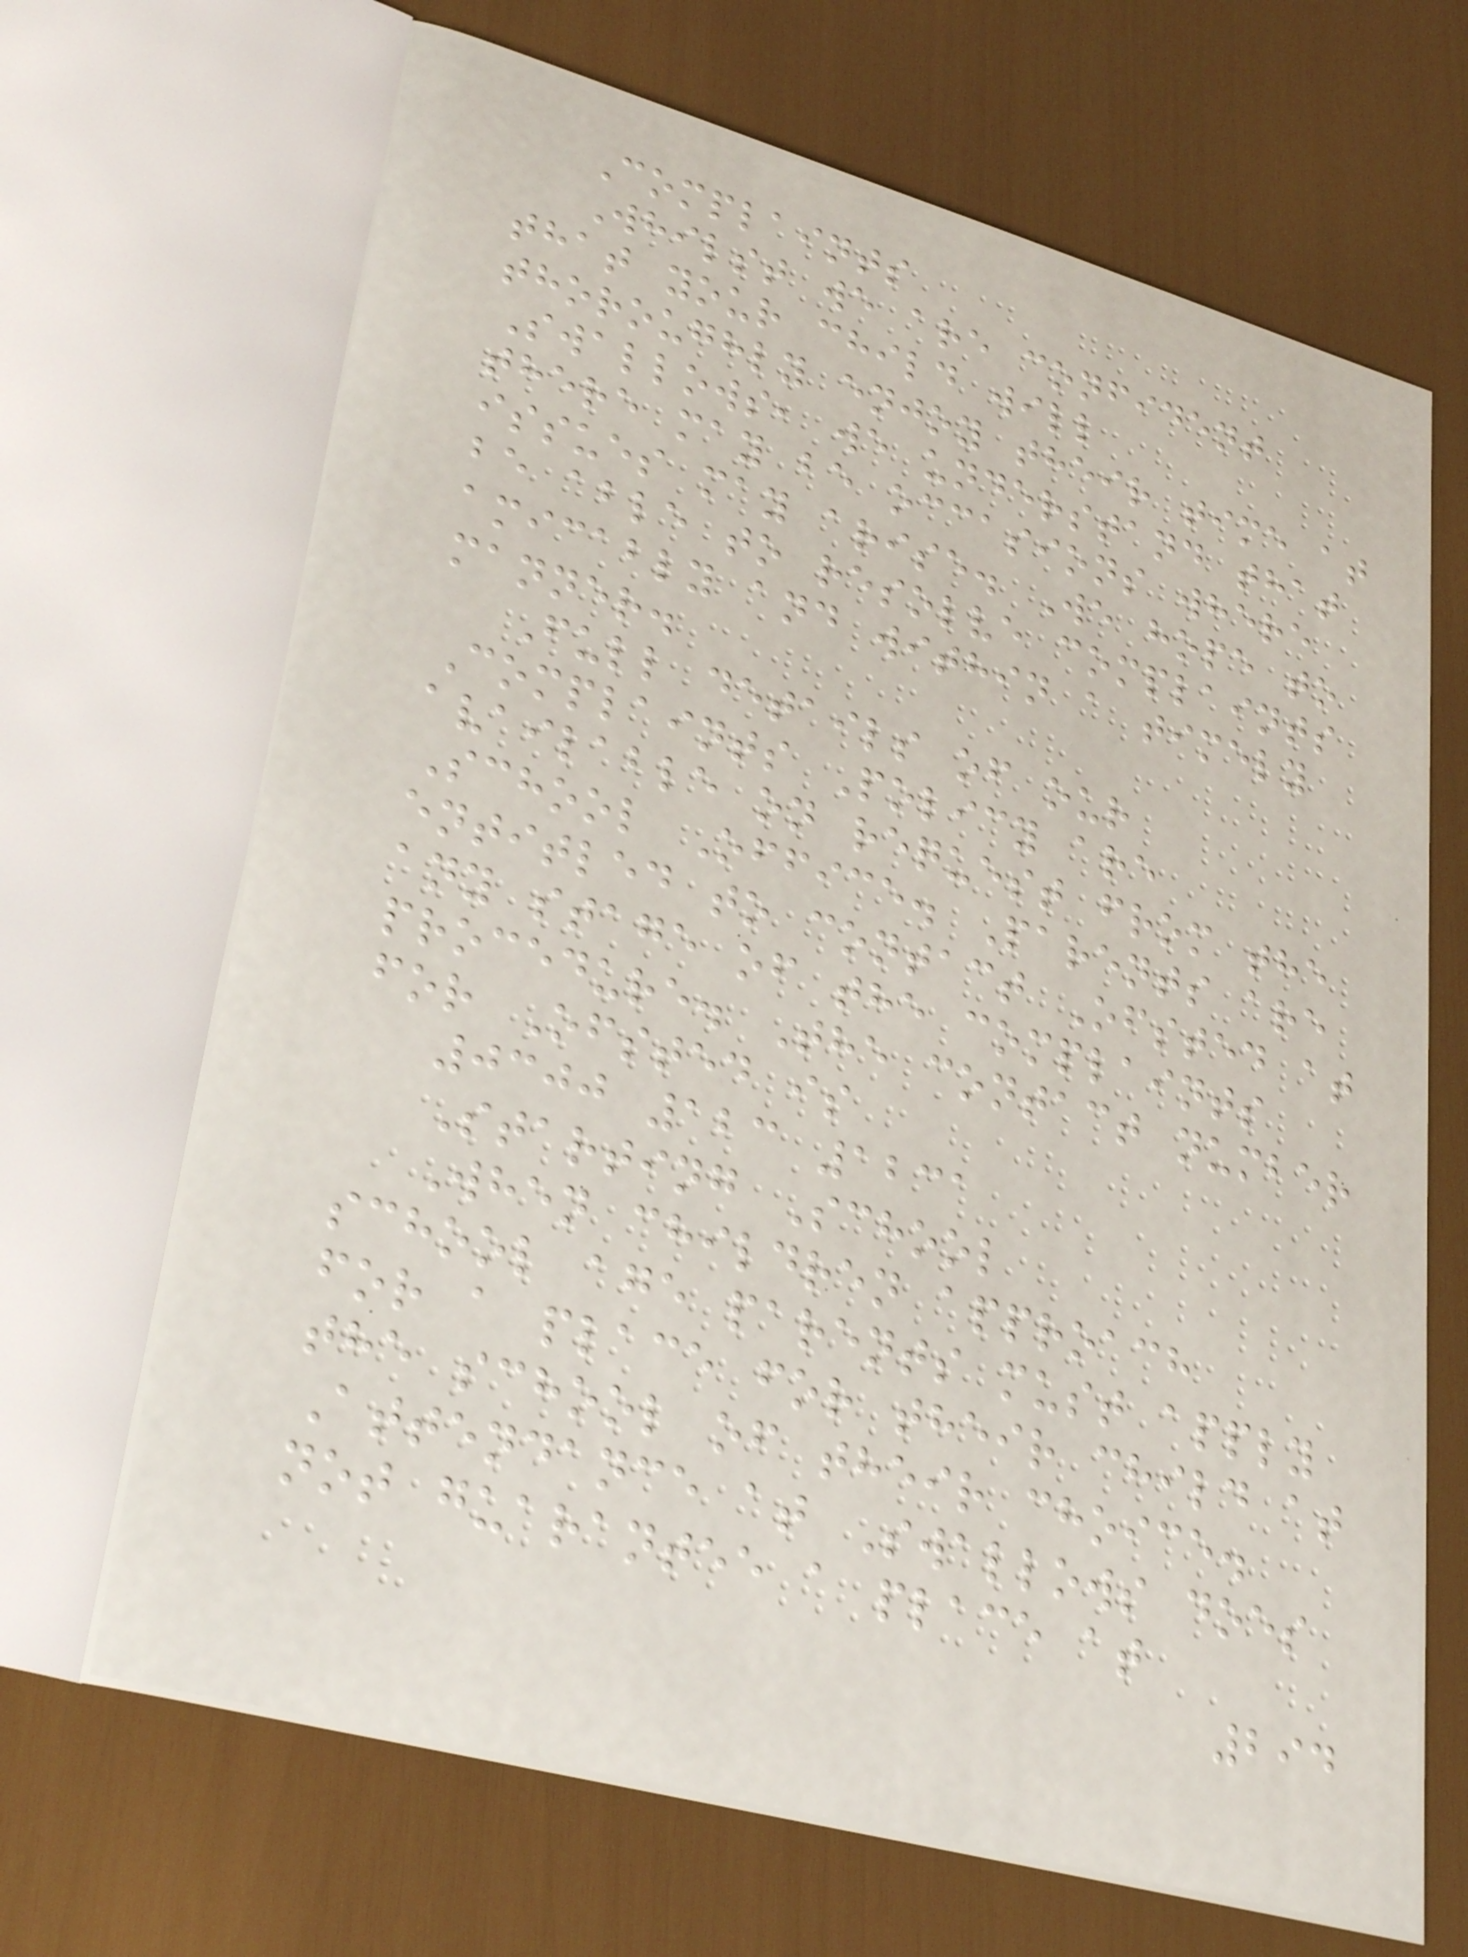Complaints
Whilst we are confident
that your child will
thoroughly enjoy their time at
Swallows, we understand that
there may be occasions where
issues may arise. We hope to
be able to resolve complaints
amicably and within a timely
manner.
Full details of our
Complaints Policy are
available on request from the
School Office. Parents are
entitled to contact Ofsted at
any stage of the complaints
procedure. The contact number
for Ofsted is
0300 123 1231
Starting School
When children approach
school age parents must apply
for a place for their child at
the school of their choice.
Attendance at Swallows does
not guarantee a place at
294
